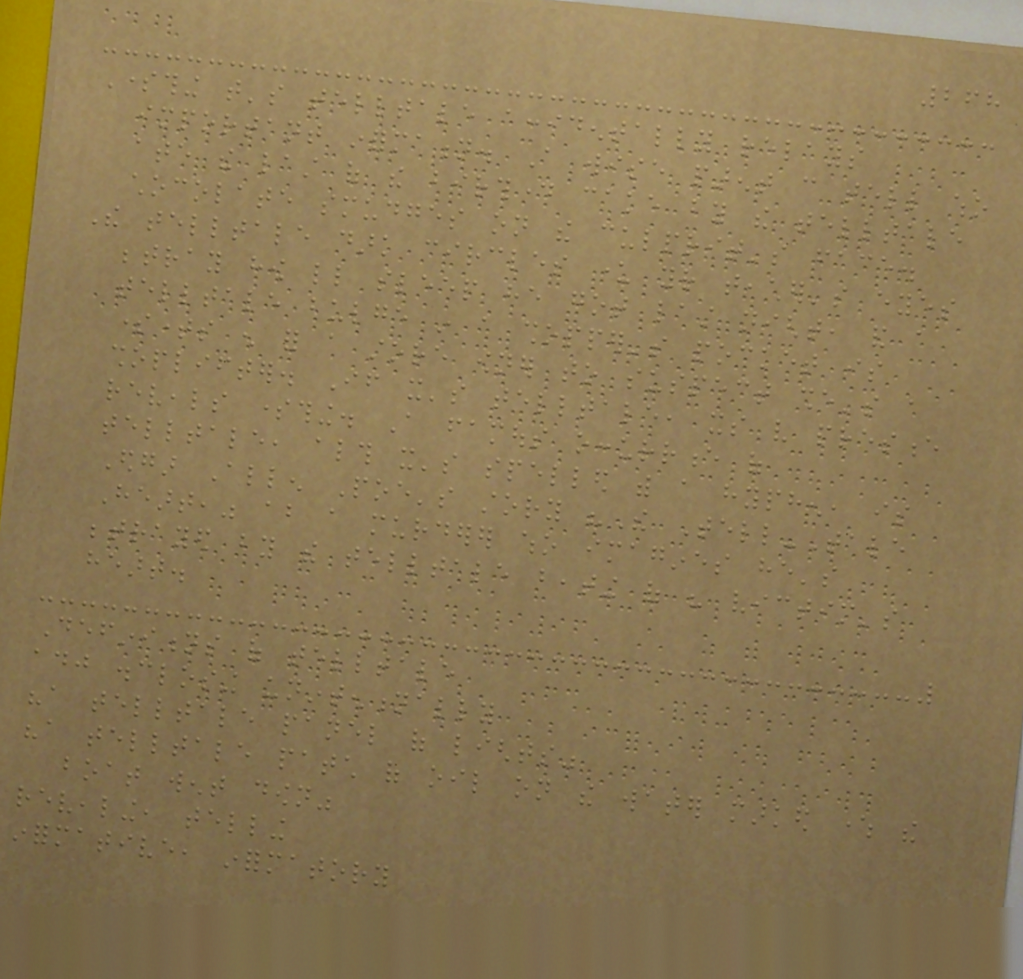268
Something that's telltale accidentally relays
important information. A wise parent can tell who
ate the last of the birthday cake by the telltale
chocolate smudges on the culprit's face.
The telltale dark circles under your teacher's eyes
betray how little sleep he got last night, and a
telltale bulge in a shopper's pocket is
sometimes enough for a store owner to suspect she's a
shoplifter. If it's telltale, its very presence
reveals something. A famous occurrence of
telltale, although it's spelled with a hyphen, is
Edgar Allen Poe's story "The Tell-Tale
Heart," about a murderer who imagines he's
betrayed by the telltale beating of his victim's
heart.
Definitions of telltale
adj disclosing unintentionally
"a telltale panel of lights"
"a telltale patch of oil on the water marked where the
boat went down"
revealing, telling
informative, informatory
